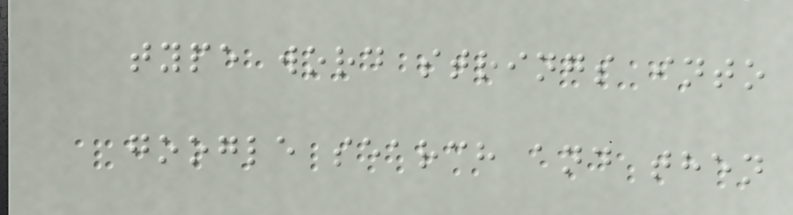type word strings into
google search and then
